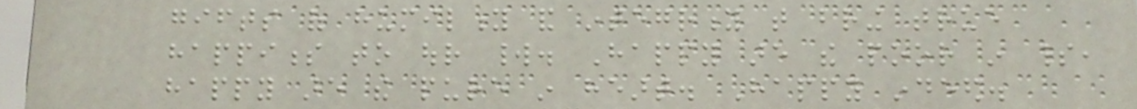gifts of humility and integrity that bring true
happiness to our world. Happy are the poor in spirit,
happy are the pure in heart. Happy indeed.
